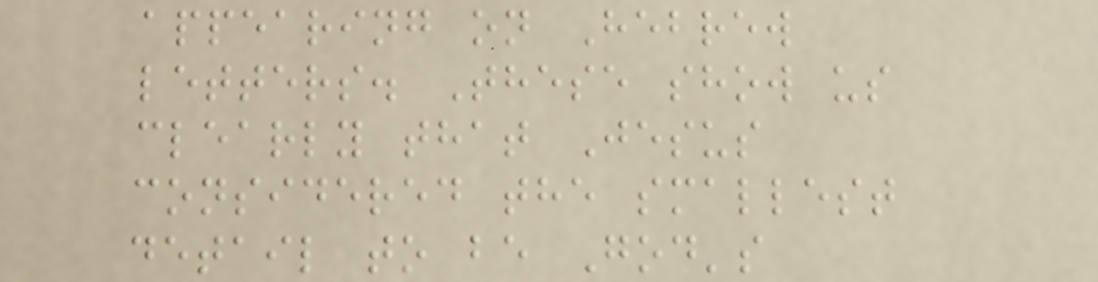appearing on Hebrew
letters. These show us
clearly that Jesus
considered the smallest
detail to be God's
